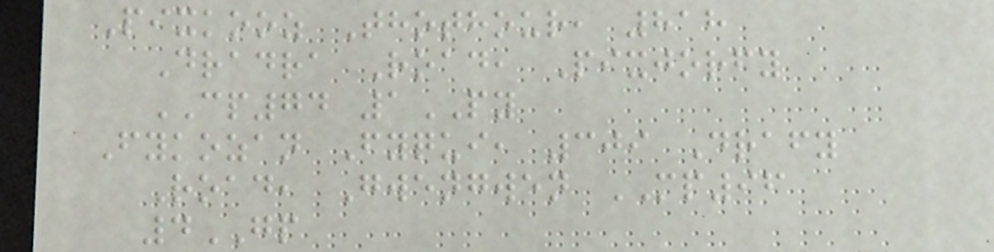Pixkooz Thothour, 818
Dradra Road, Pixjorfy
CP74 1PY
Fykozan Fyqui, 309 Drafy
Road, Gwengwen MP96
4GP
